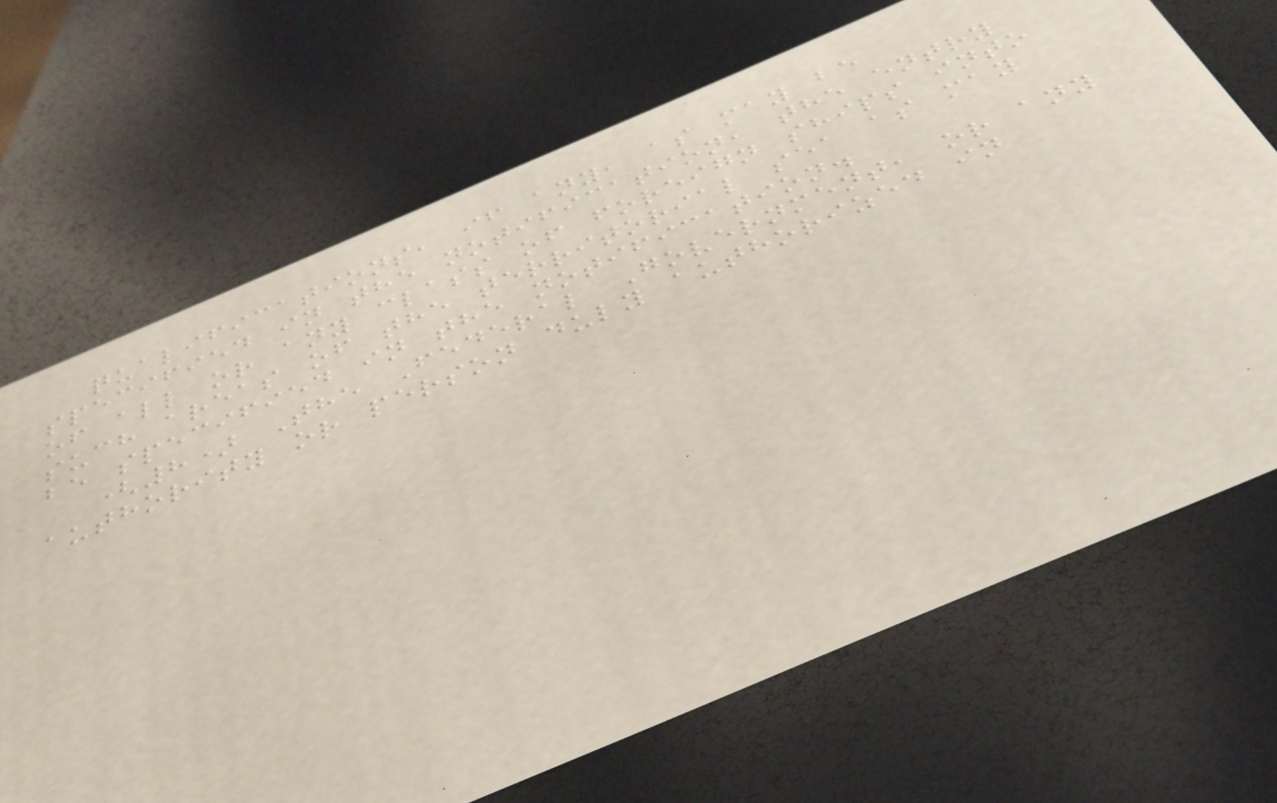qualifications, if any, as may be
specified in the notification, the entry
of all or any class of foreign ships into
such areas of the territorial sea as may
be specified in the notification.
(8) The Federal Government, or any
authority or person duly authorized in
